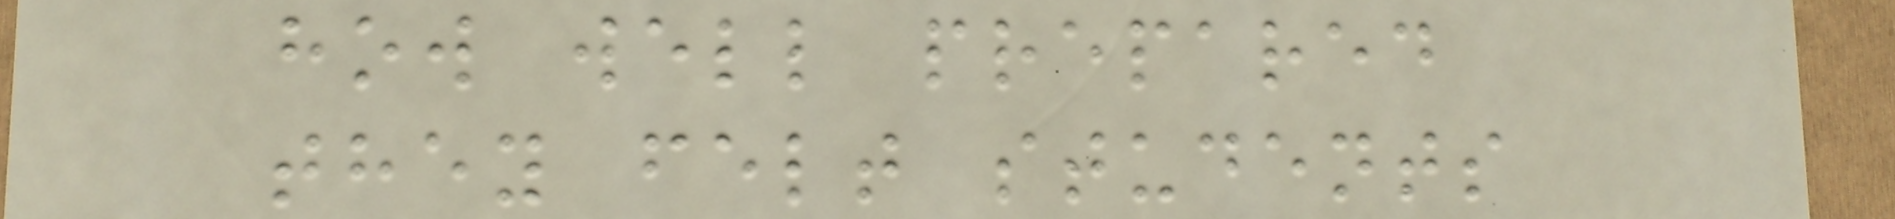how well prepared
they felt students
